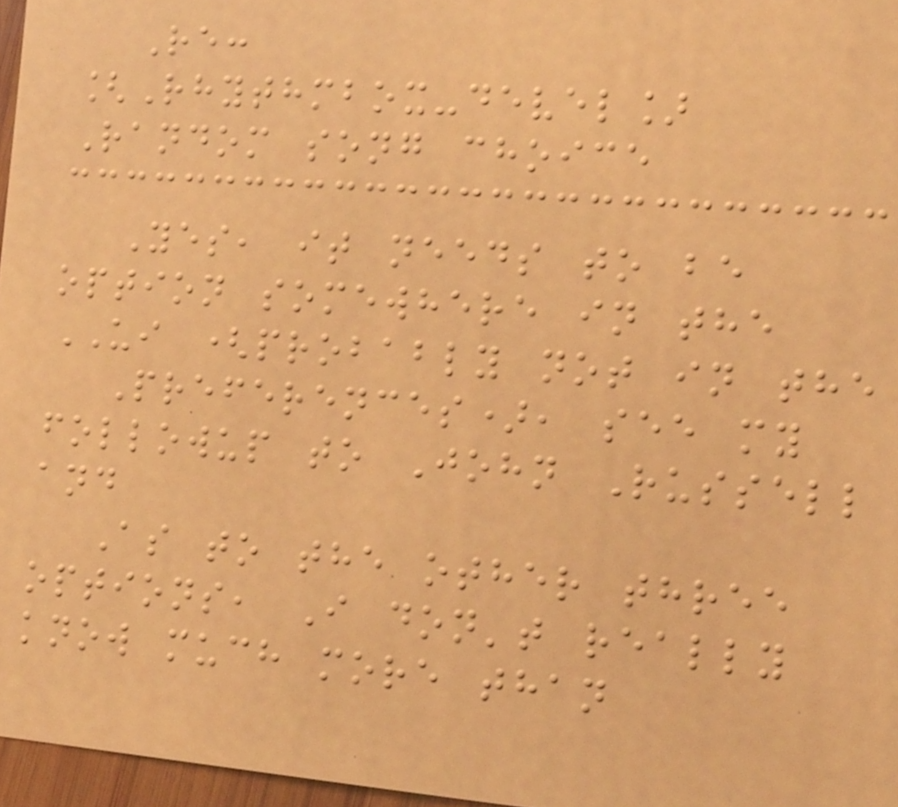Re:
[Rhythmbox-devel]
Random song choice
Yes, it needs to be
option somewhere in the
UI (probably not in the
Preferences), see my
followup to John Russell
and
As to the other three
options, I don't really
know much more than
